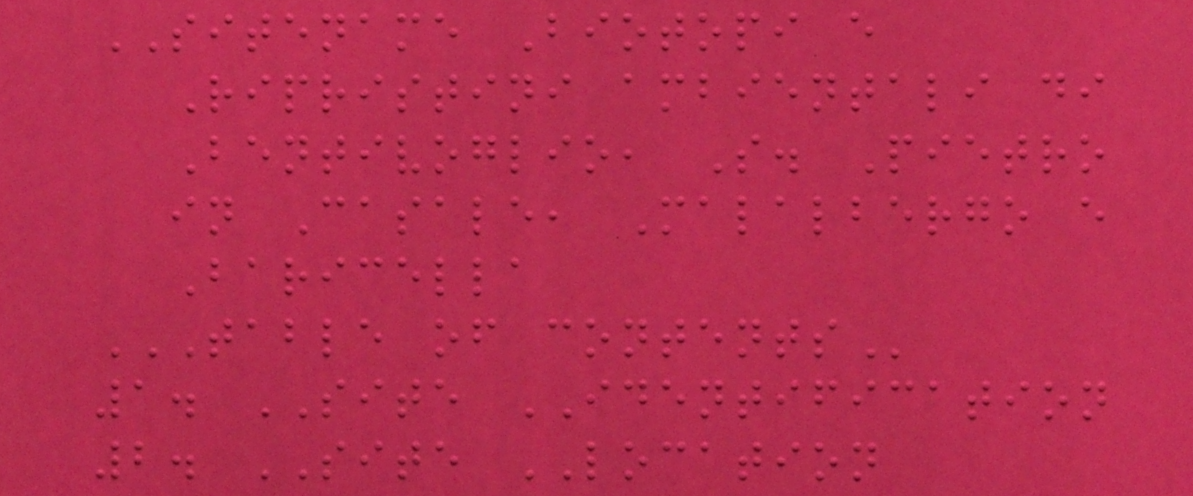SITENAME Biotopi e
Ripristini ambientali di
Bentivoglio, S. Pietro
in Casale, Malalbergo e
Baricella
TABLE OF CONTENTS
1. SITE IDENTIFICATION
2. SITE LOCATION
